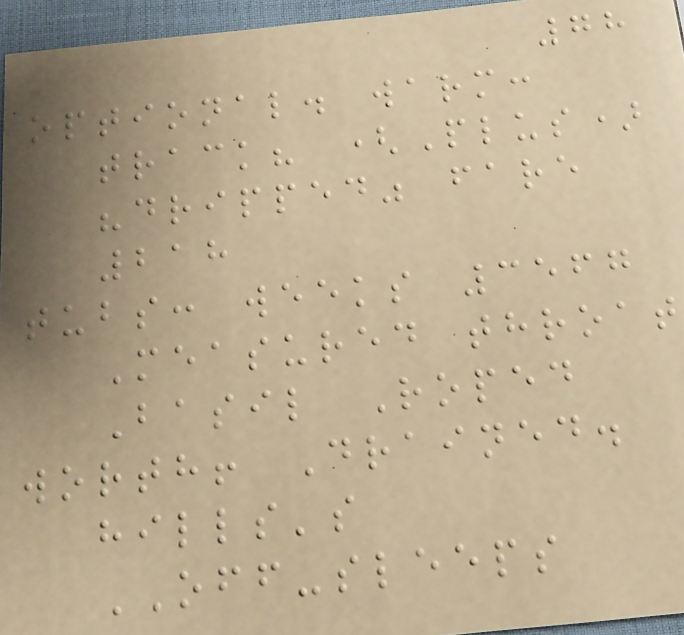78
optional. warm:
track? (Plus)
"dripped" fare
218
tubs: weeks 3567
Measured throat
Basil Roped
worth! Drained.
hills's
OFF-sleeps
